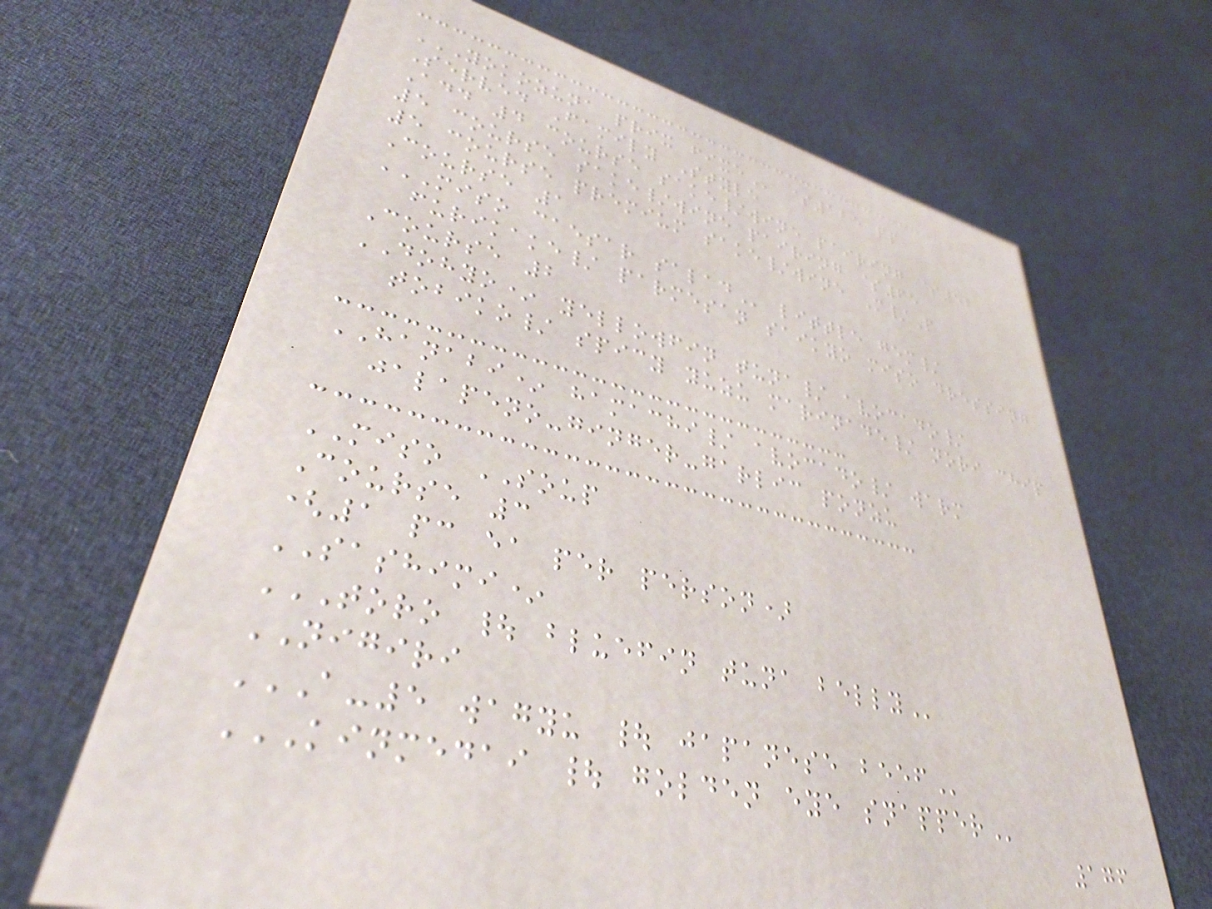YOKOZUNA PRIX FIXE $125 pp
Served Family Style
Add 4 course sake/wine pairing $52
5 course sake/wine pairing $65
5 course premium sake/wine M/P
Course 1
MISO CAESAR SALAD little gem/
furikake/ parmesan saikyo miso dressing
Course 2
DOHYO* yellowfin tuna/ avocado/
tobiko/ spicy yuzu marinade/ nori chip
HANABI* hamachi/ avocado/ warm
jalapeno-ginger-garlic ponzu
MISO SOUP
Course 3
(1 pc ea per person)
SASHIMI*
TORO | BLUEFIN TUNA BELLY
NIGIRI
A-5 WAGYU | JAPANESE BEEF
KINMEDAI | GOLDEN EYE SNAPPER
176
